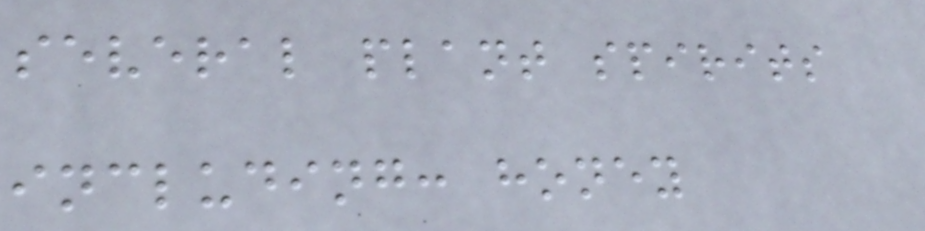several plant spirits
including: honey
